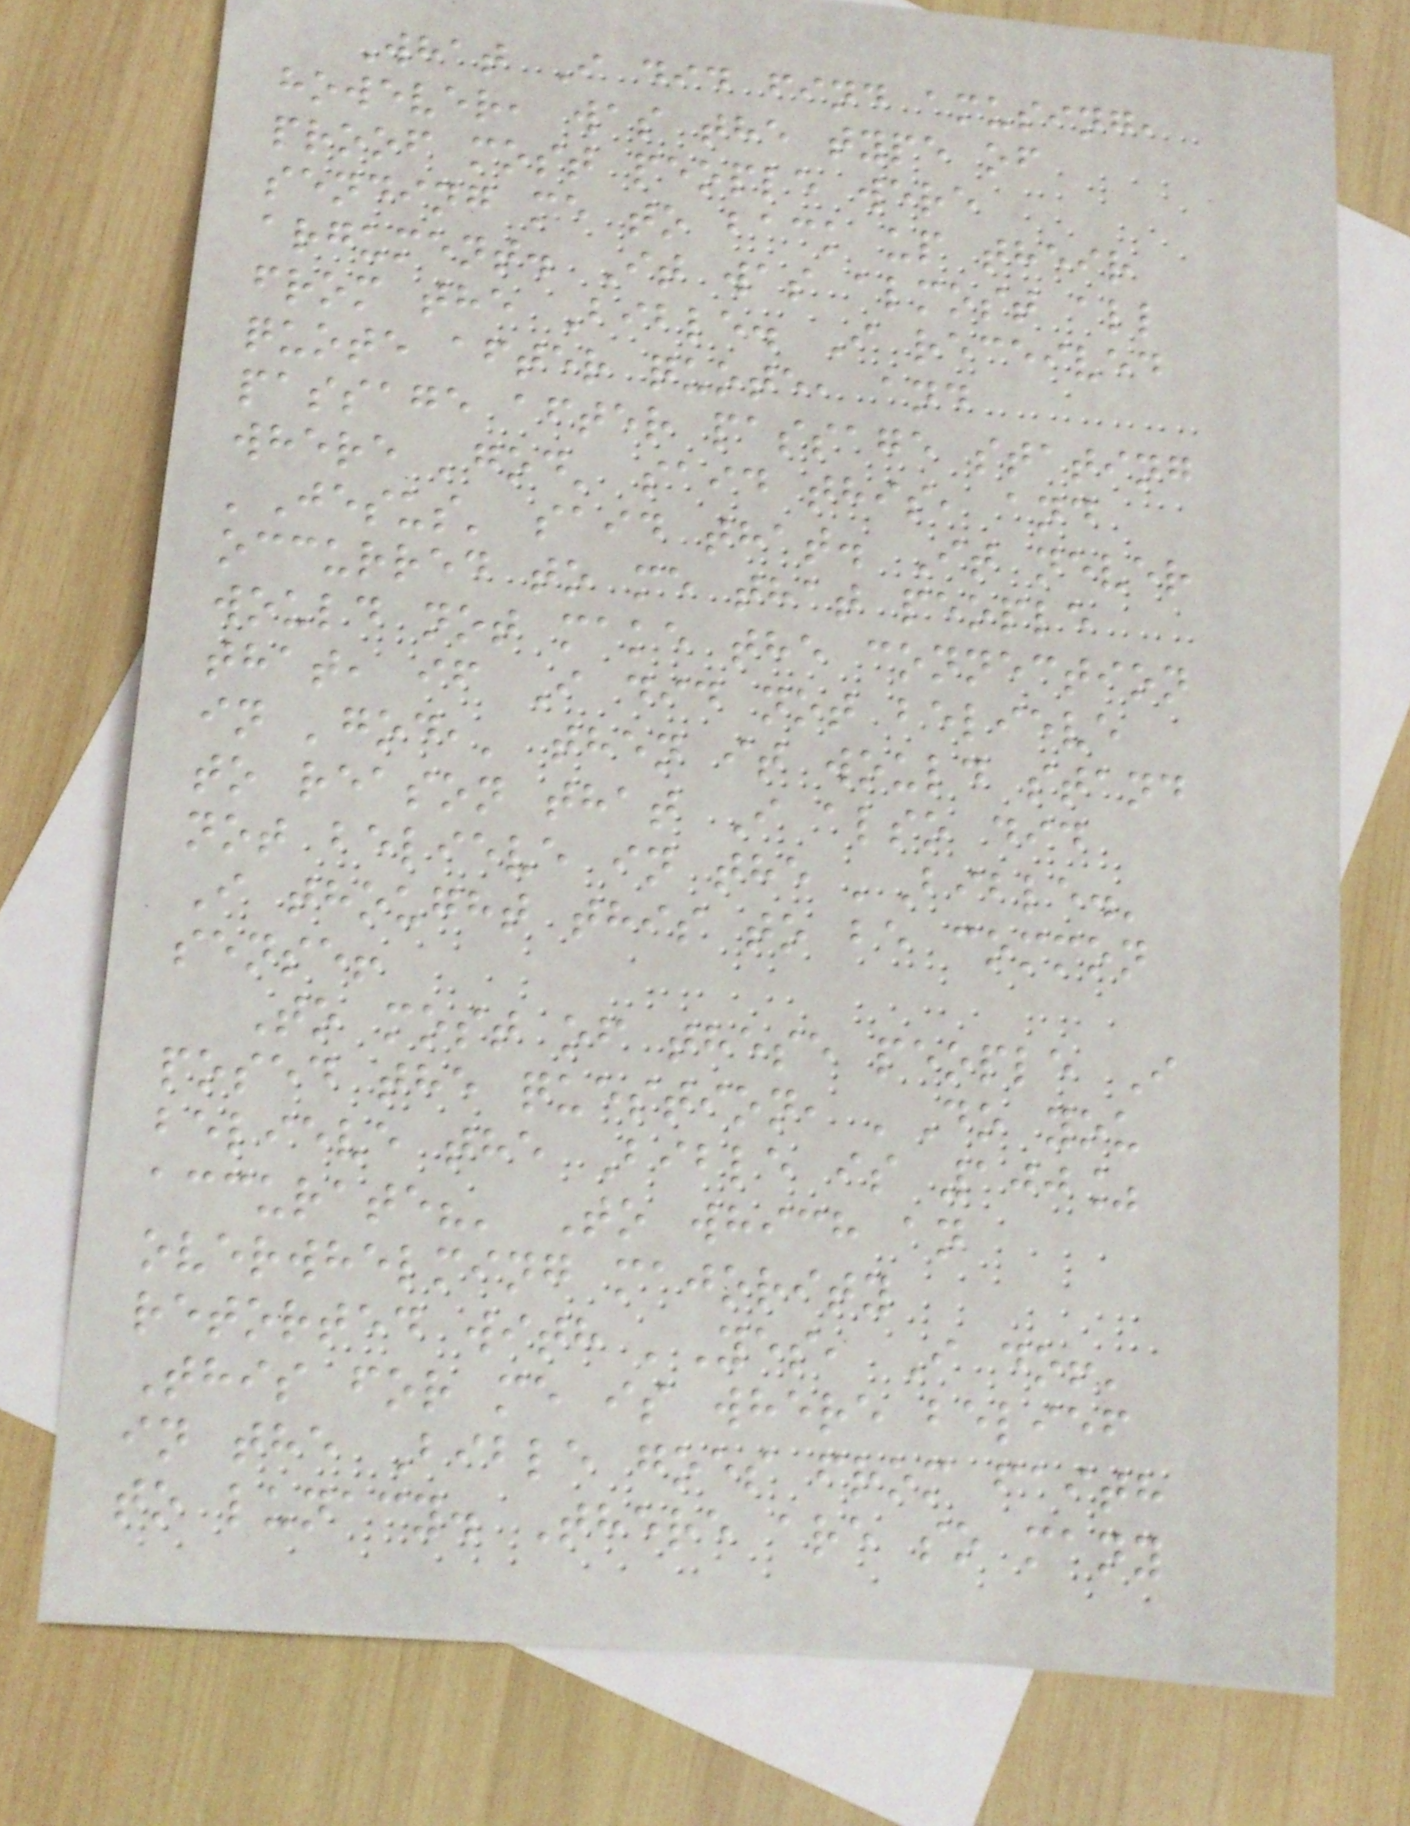What I did find amusing,
however, was the type of
proof most people were
sending me to back up their
argument. It was almost all
from the Bible. I received
quote after quote, and
passage after passage stating
where 'god' said this, and
'Jesus' said that. It never
occurred to me that people
would not make the connection
that, if I did not believe
in 'god,' then it would stand
to reason that I also did
not believe in the 'Bible.'
I thought this to be common
sense!
To most of these people I
posed the question, 'Do you
believe the Bible is 100%
accurate?' To which an
overwhelming majority
retorted with 'Yes, I do!'
This for me is where belief
in the Bible goes from faith
to lunacy. There are so many
